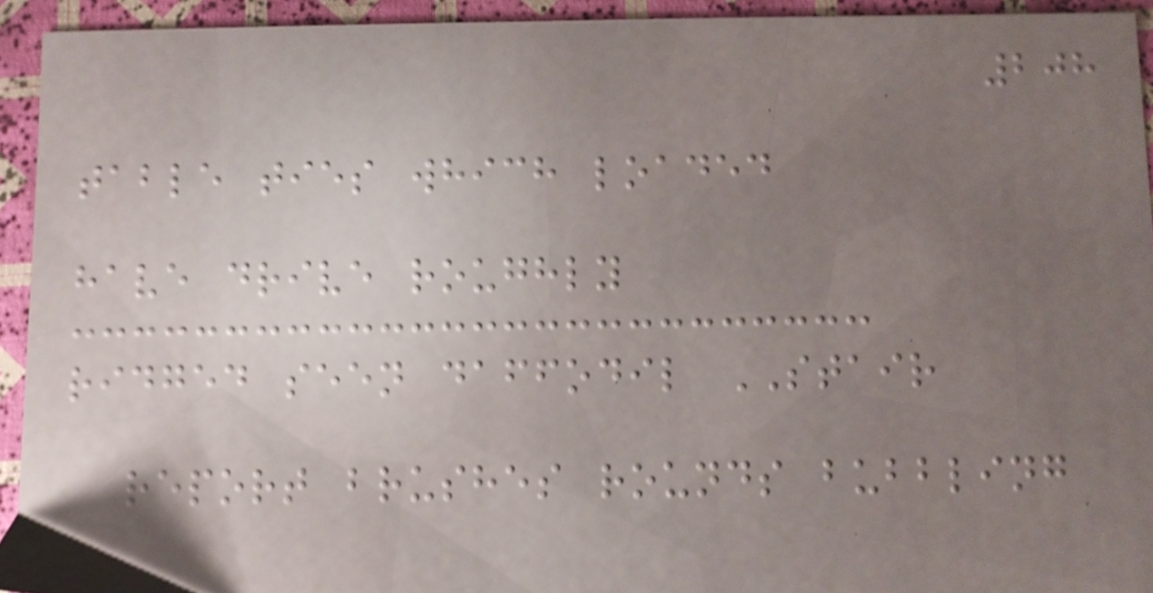208
table ties which loaded
have drive roughly
ridged seen daffodil STAIR
report brushes rounds bubbling
